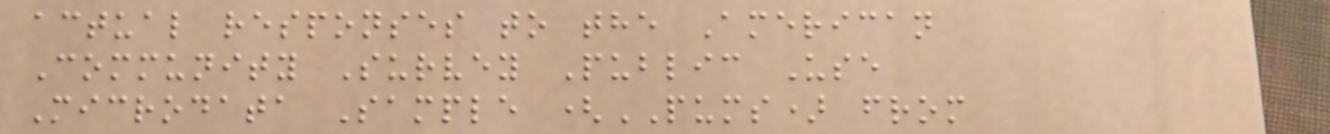actual responses to the American
Community Survey Public Use
Microdata Sample (PUMS) from
